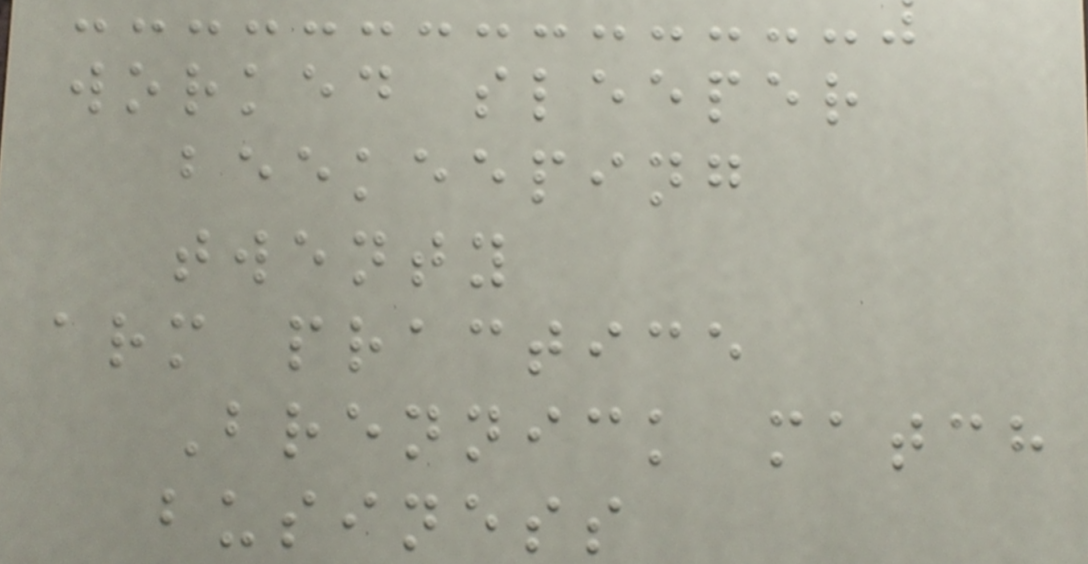worked sleeper
beekeeping
twenty
arm practice
Brennick match
business
